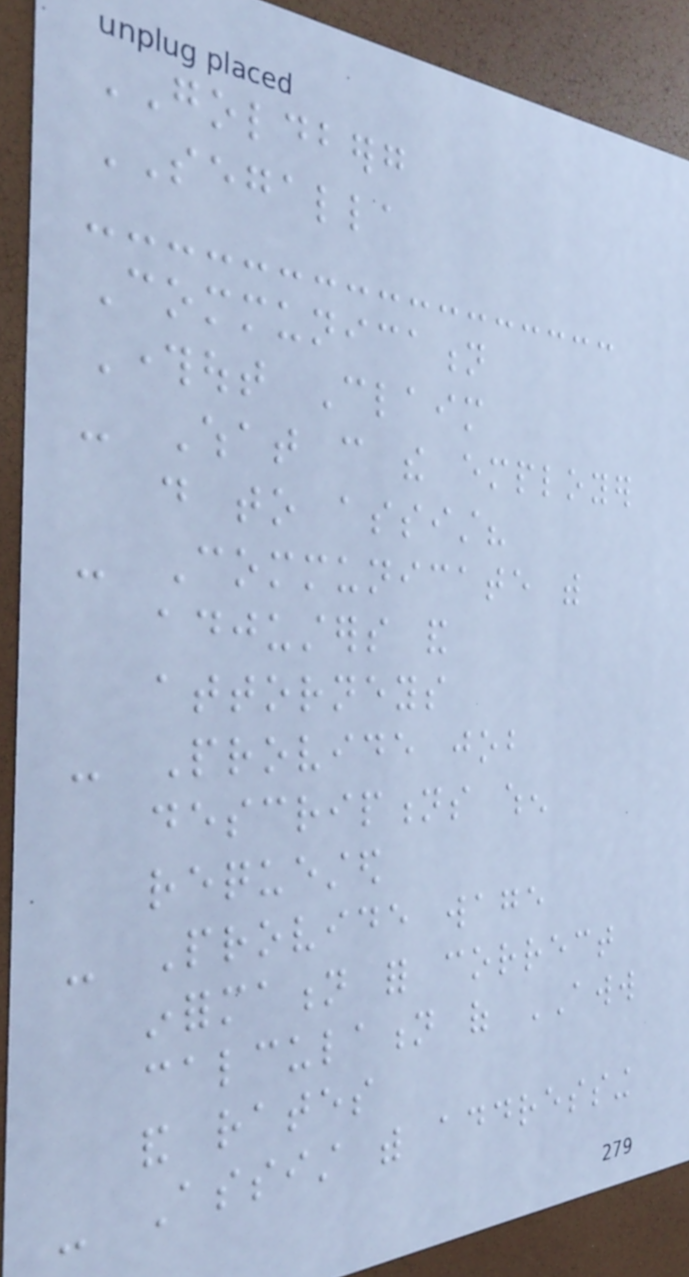GOLDBERG
SEGALLA
Communication
Throughout Claim
- What can the employer
do to assist?
- Communicate with
adjusters and
attorneys
- Provide job
descriptions when
requested
- Provide wage
information for correct
calculation of AWW
and rates
- Assist with addressing
